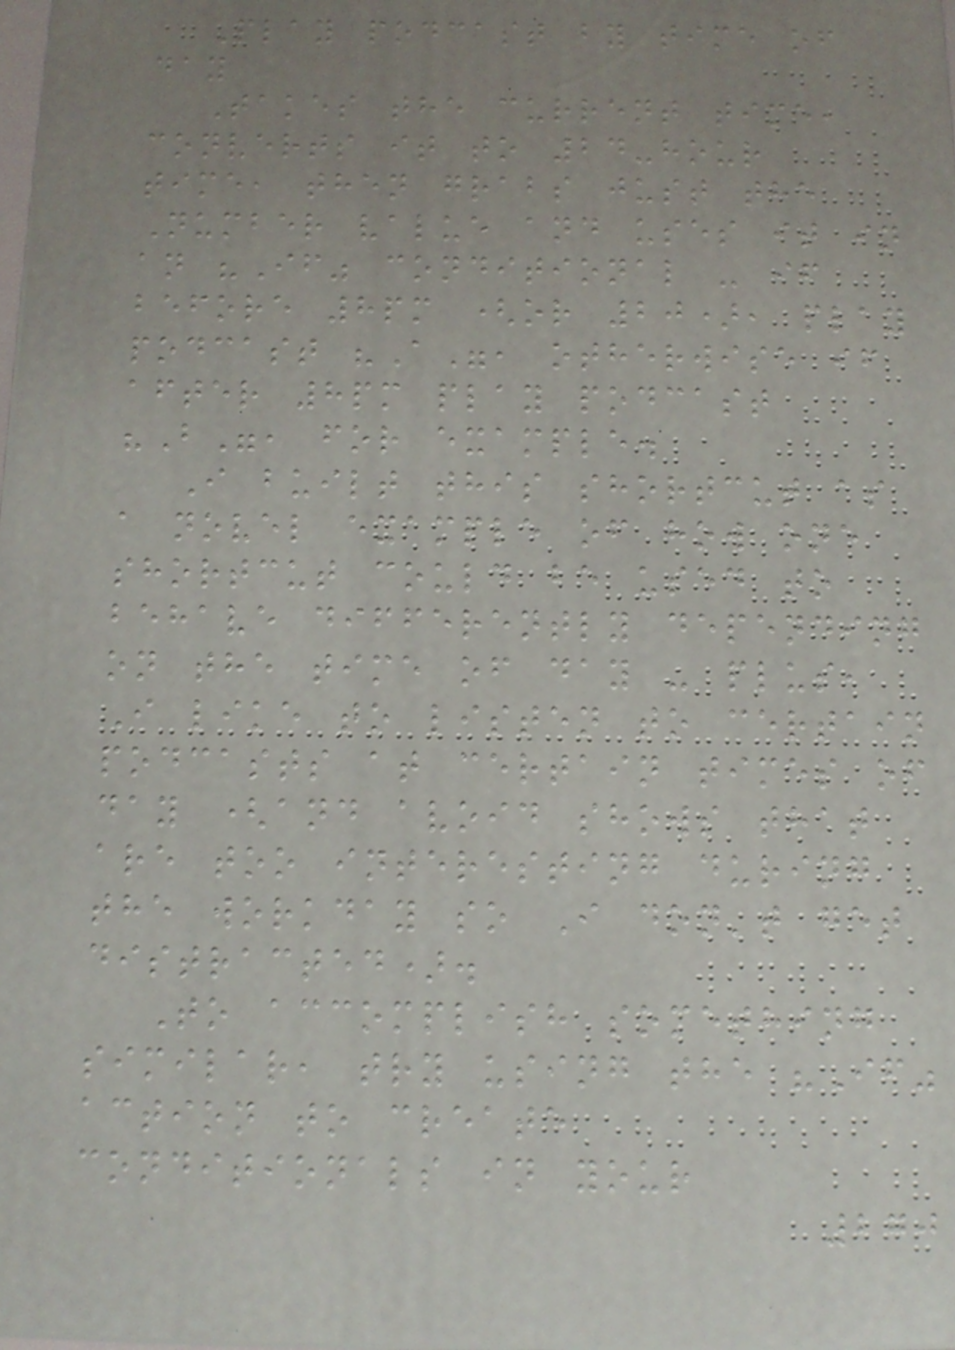Play podcast by time of
day
Takes the current time,
converts it to 24-hour
time, then grabs just the
Number value and uses it in
an "If" conditional - if
before 8pm (or 20), play
podcast "A", otherwise if
after 8pm play podcast
"B", for example.
I built this shortcut as
a novel example of how one
shortcut could be used to
behave differently depending
on the time of day - plus,
I like to listen to certain
podcasts at certain times of
day (and avoid shows that
are too interesting during
the workday so I don't get
distracted).
To accomplish something
similar, try using the "If"
action to create
conditionals in your
270
